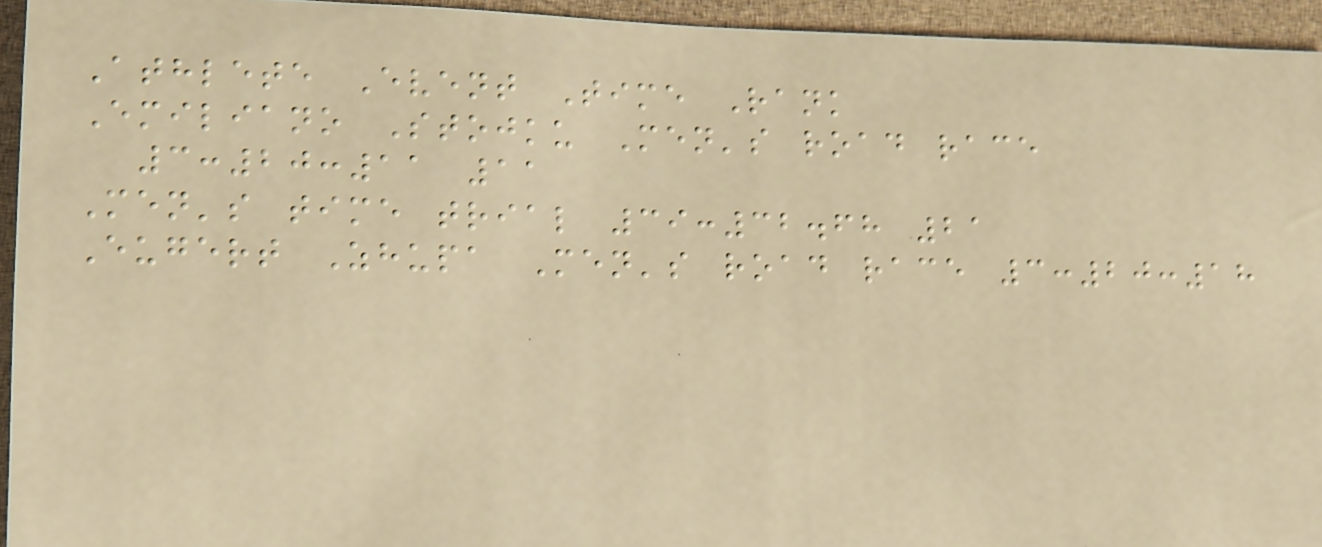Athlete Event Time Rank
Emiliano Stojku Men's road race
3:20:11 11
Men's time trial 39:32.68 21
Eugert Zhupa Men's road race 3:20:18
